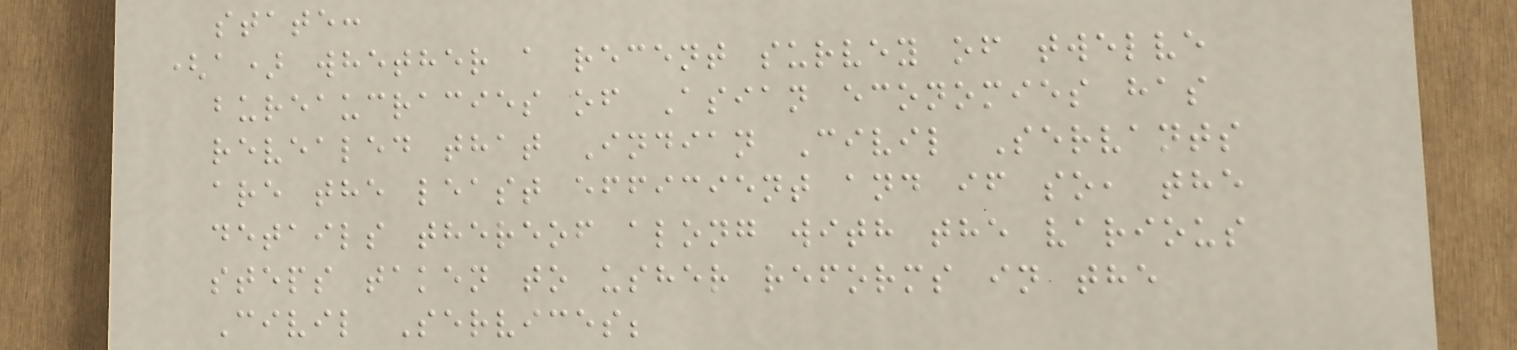state:
(a) whether a recent survey of twelve
bureaucracies of Asian economies has
revealed that Indian Civil Servants
are the least efficient and if so, the
details thereof along with the various
steps taken to usher reforms in the
Civil Services;
